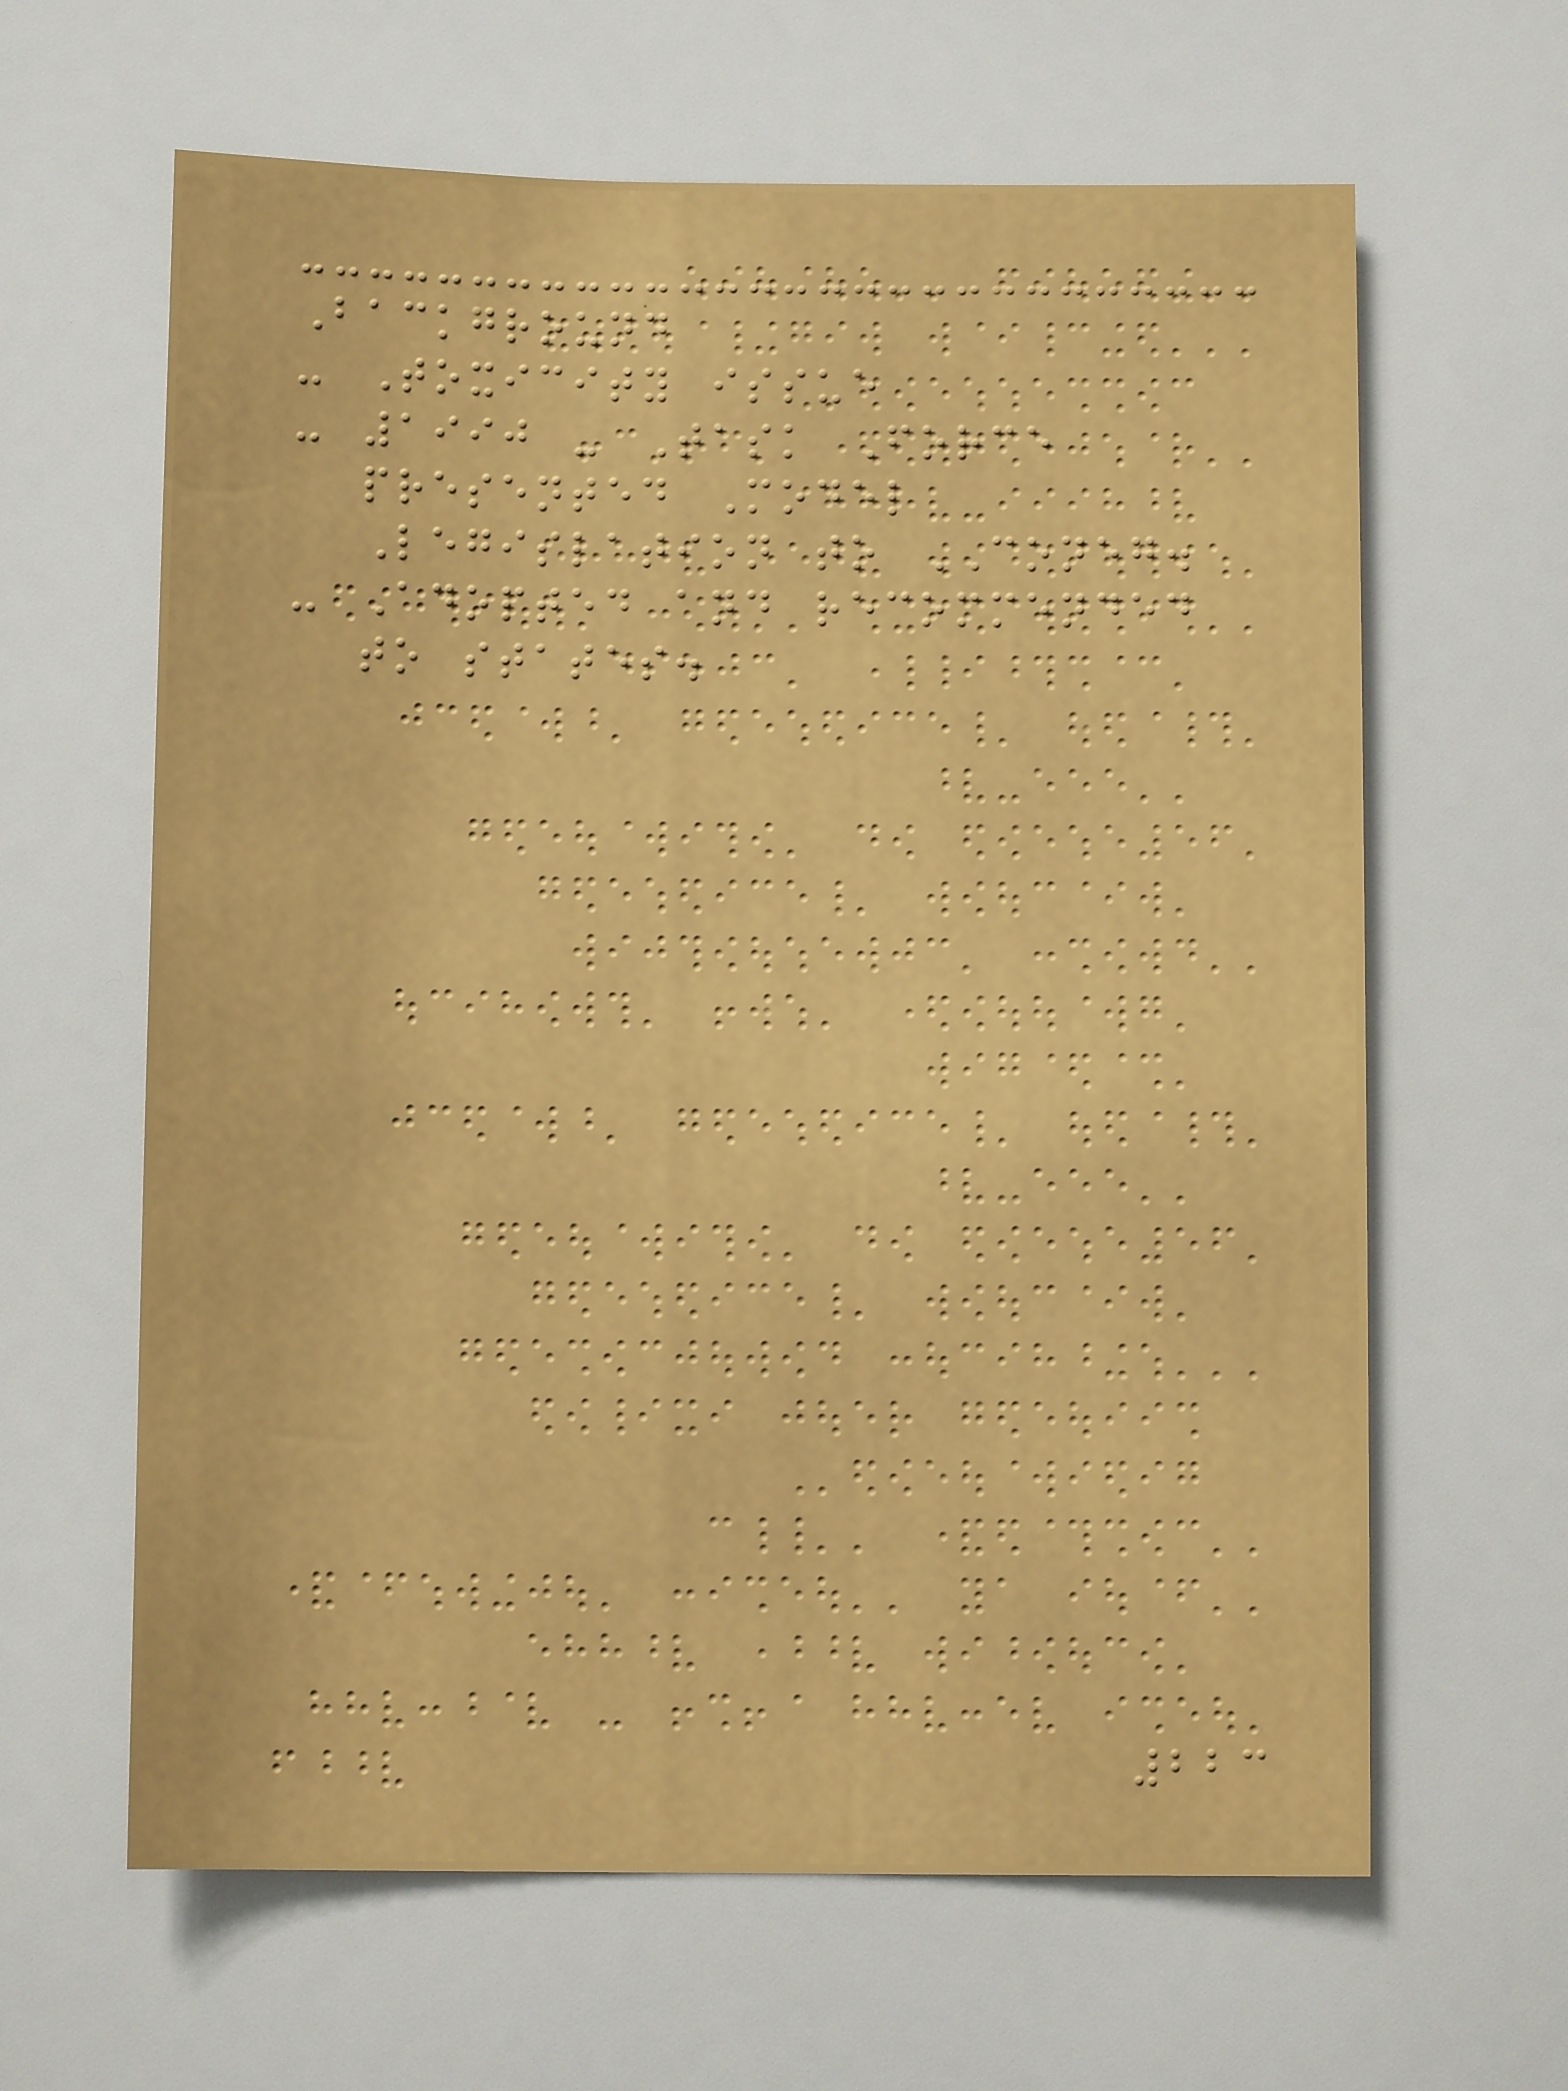Background
- Toxicity issue
- 1990 - Task Force
presented Model
Legislation to CONEG.
- Adopted and recommended
to states.
223
